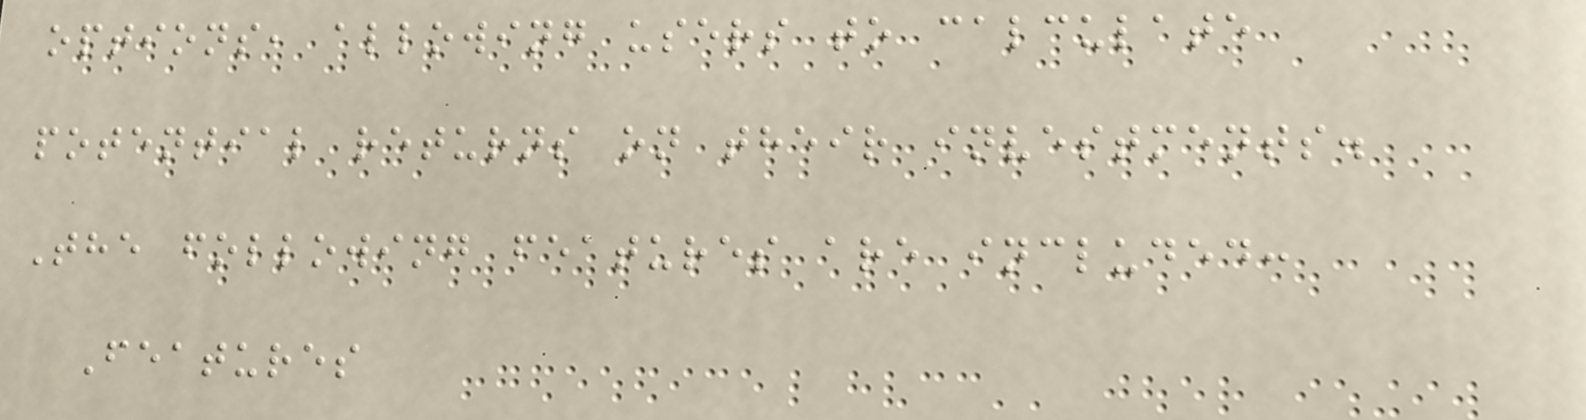options, allowing users to calculate
potential returns on their investments.
The following features are included:
Features
